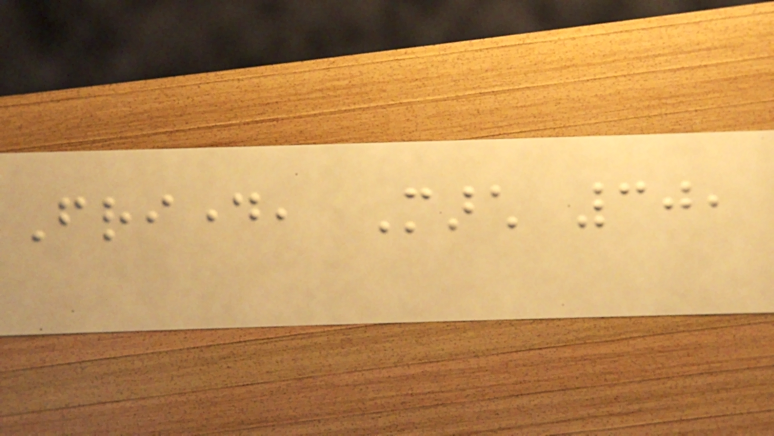Friday, March 30,
